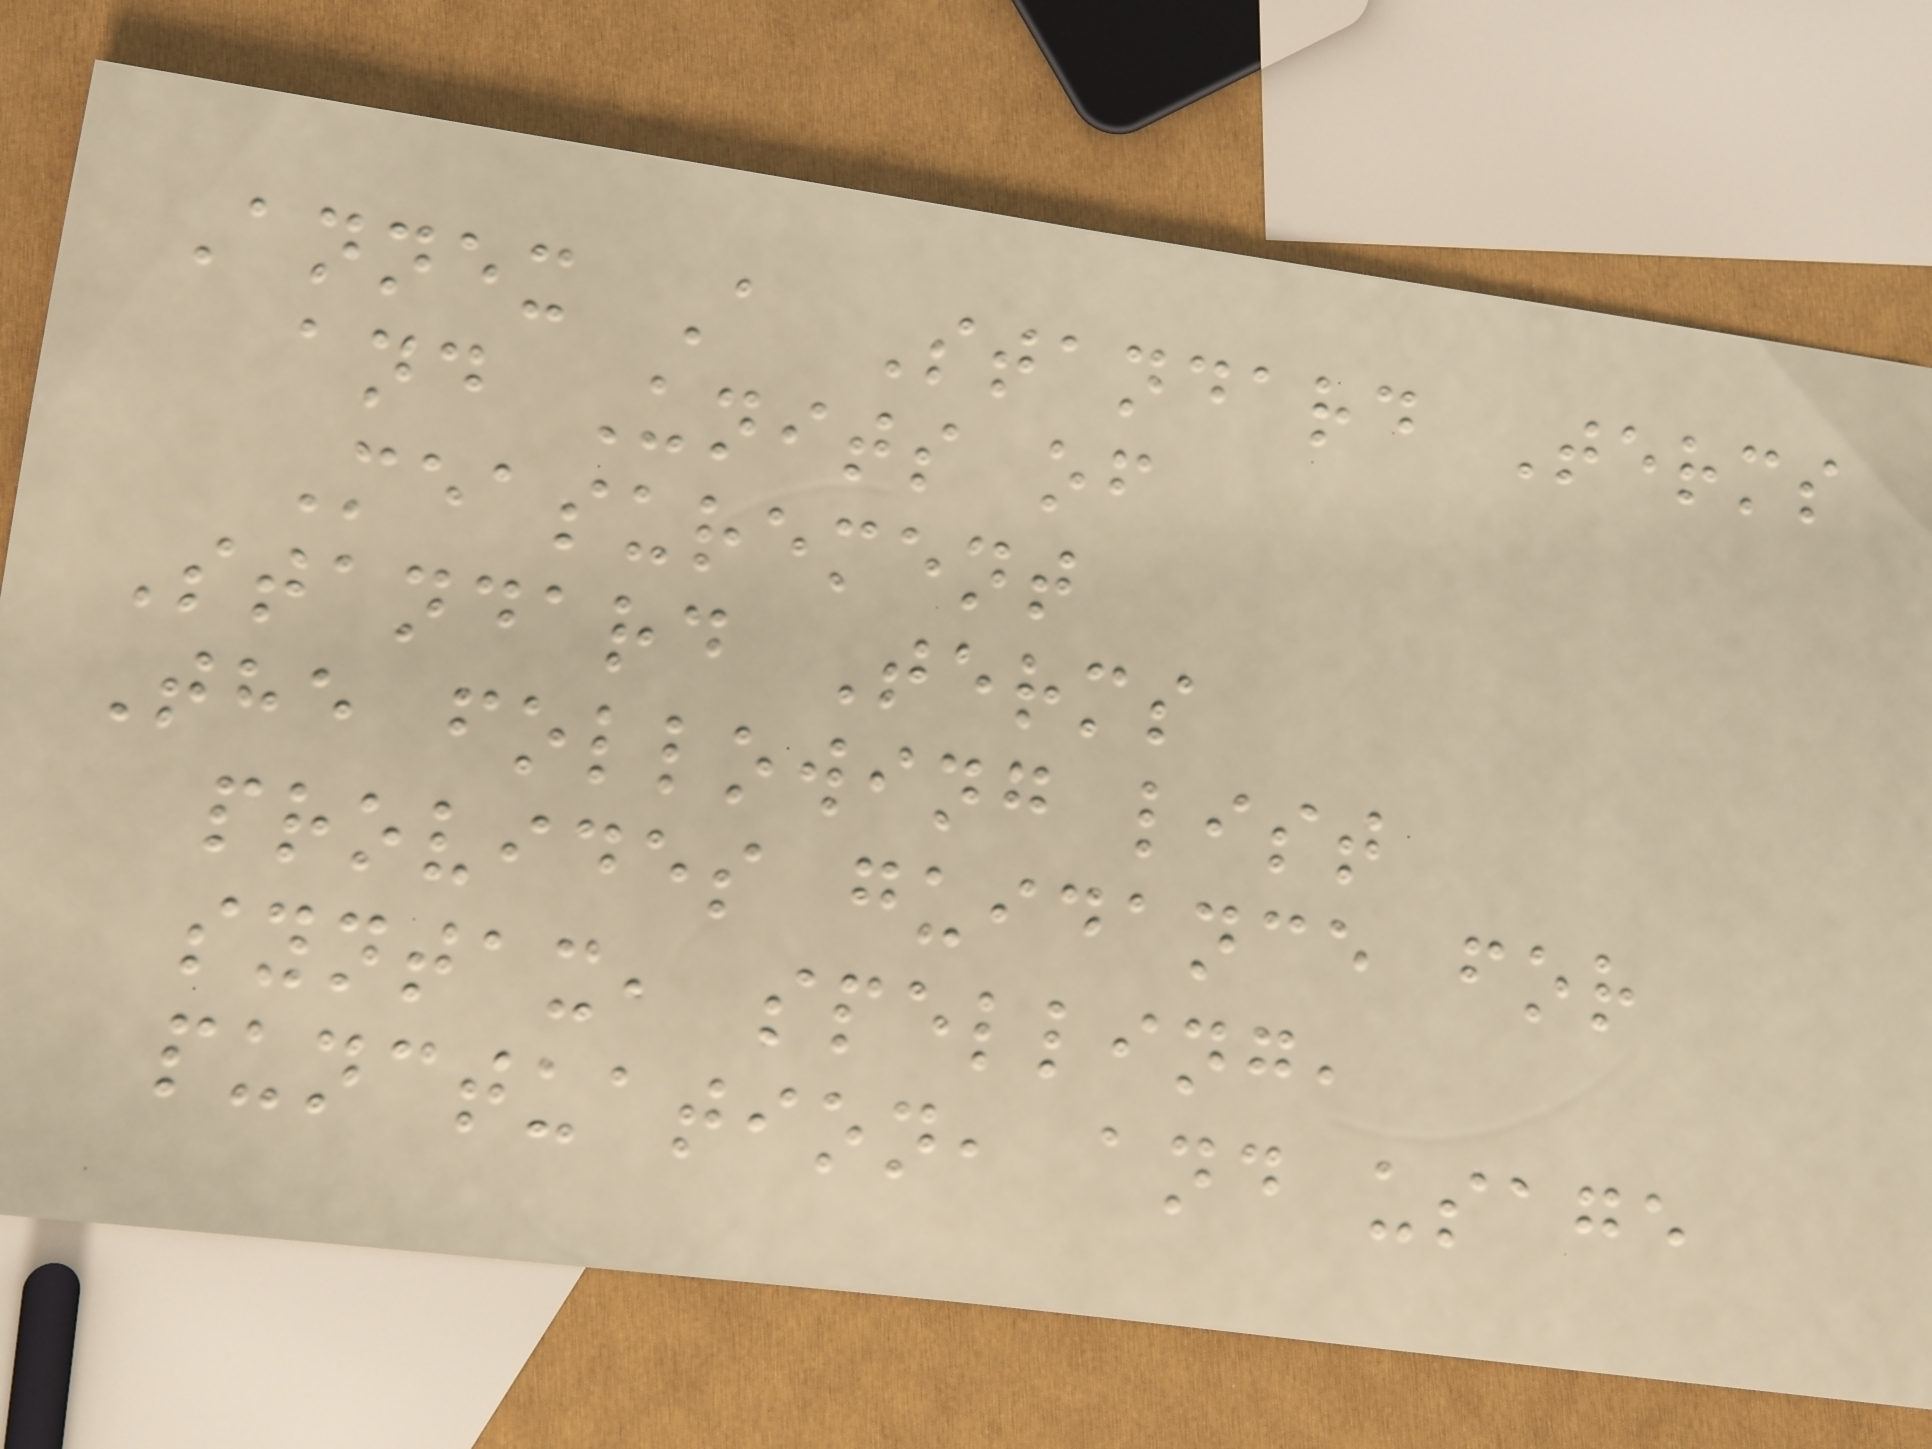Annex A Standard Terms
and Units of
Measurement
Standard Terms
The following list
provides guidance for
syntax, spelling,
punctuation, and usage
